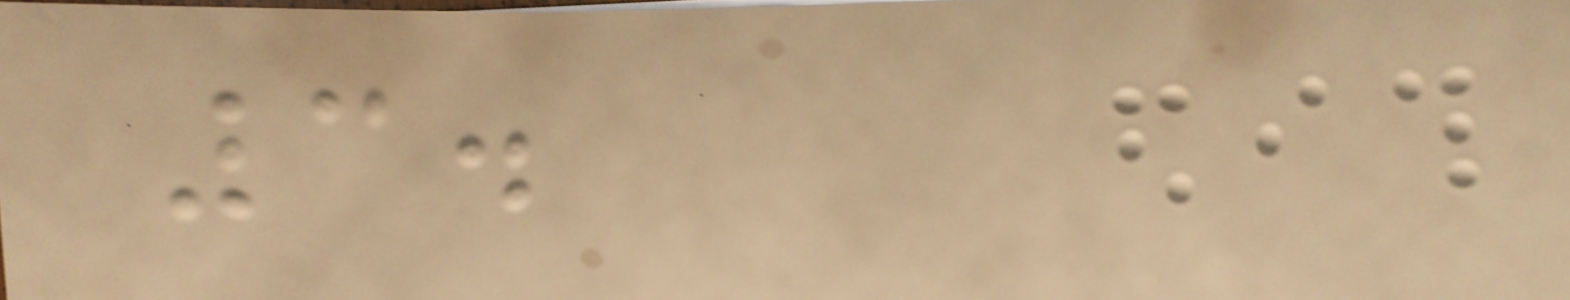3.
